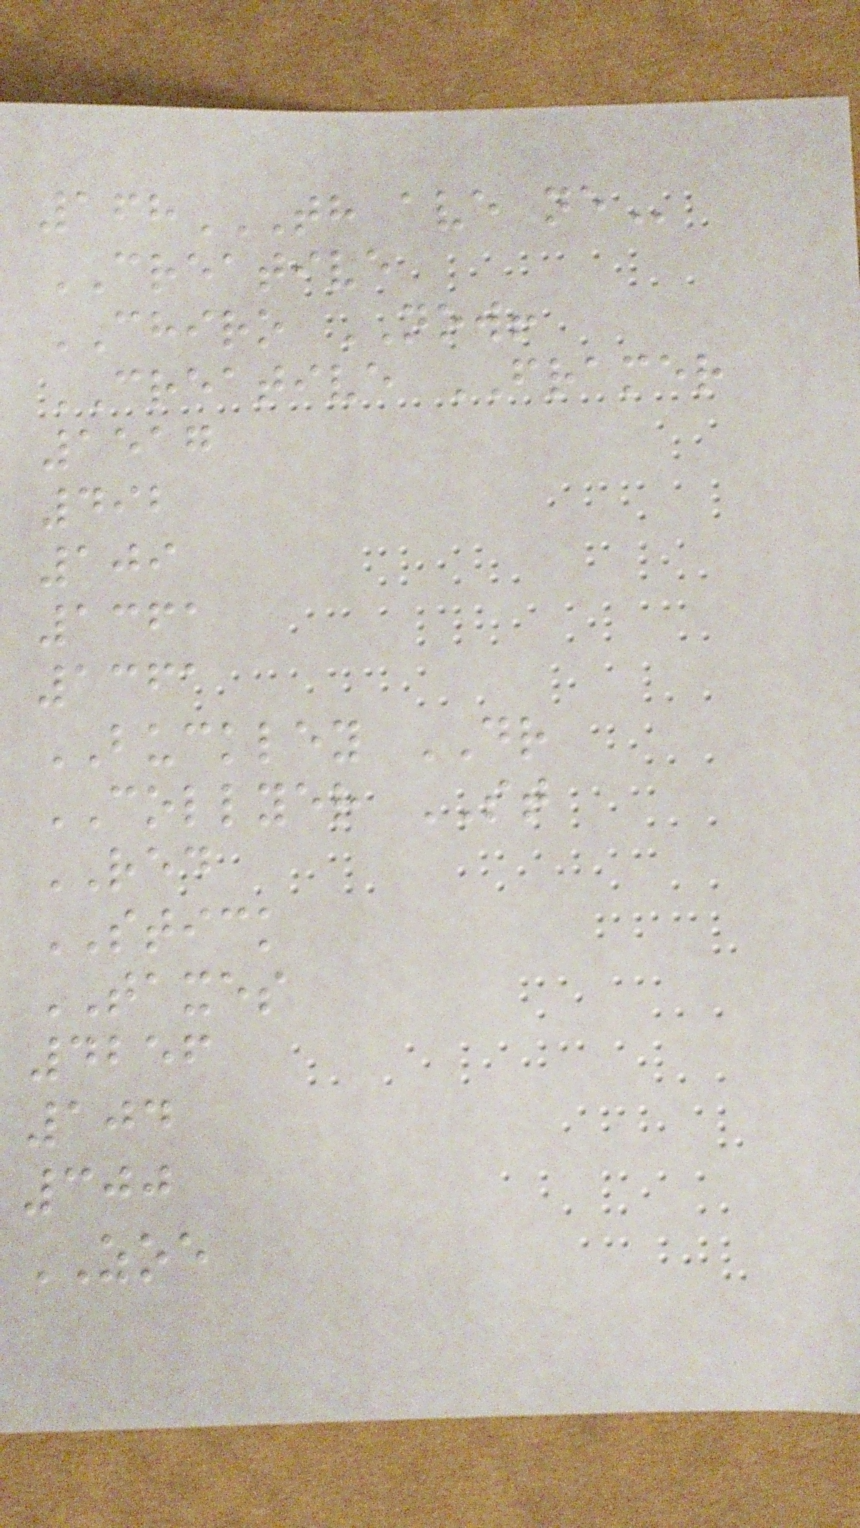168TH AVE NE
CREATIVE
CHIRO NOW!
CREATIVE FRAMER
1517
492
109
1361
1361
BUCKLEY DR
COLLYER ST
RED
STICK
TAXES
4256
104
300
ZOE
